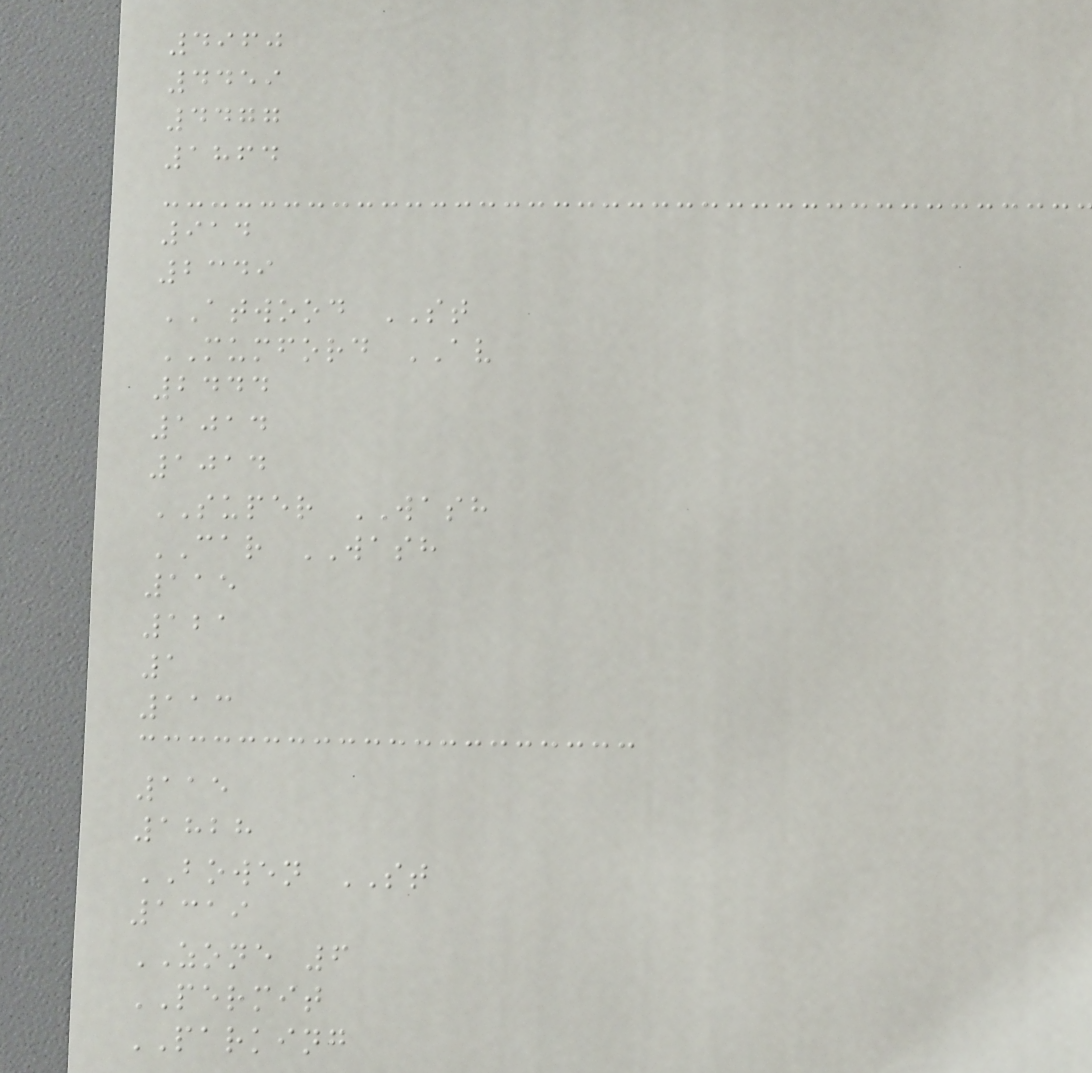4960
4459
4477
1864
914
2349
ATWOOD ST
MUMFORD AV
2444
1014
1014
SUPER WASH
CAR WASH
115
121
1
113
115
1828
BOWEN ST
1319
ZONE 6
PERMIT
PARKING
